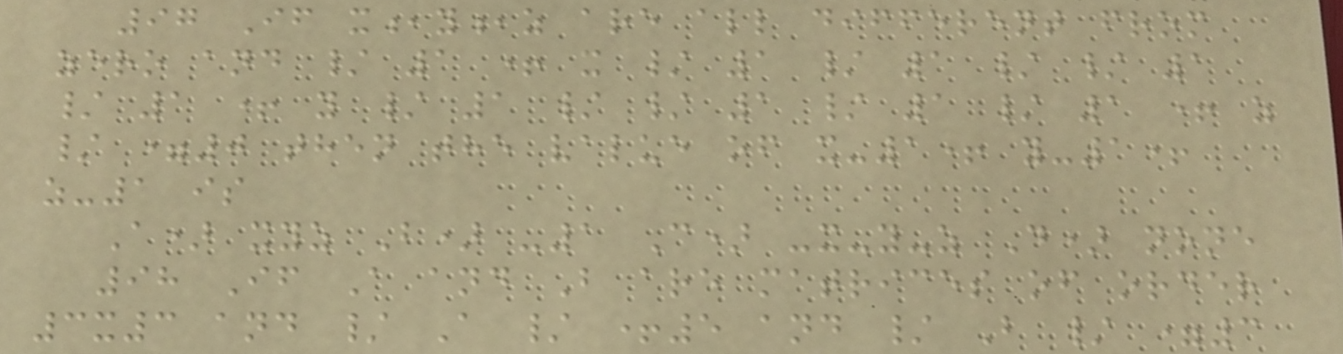97 If x,y,z are all different from
zero and / 1 + x / 1 / 1 / / 1
/ 1 + y / 1 / / 1 / 1 / 1 + z
/ =0 then the value of x-1+ y-1+
z-1 is
A) xyz B) -1 C) -x-y-z D) none
98 If A and B are matrices of order
3x3 and / A / +5 and / B / =3
